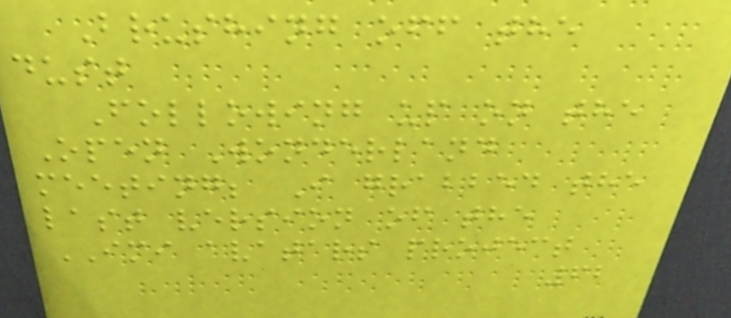Brushing off the
dust
Following up on the
Open Wonderland
meeting; I grabbed the
last version of the
IMI avatars project
62
